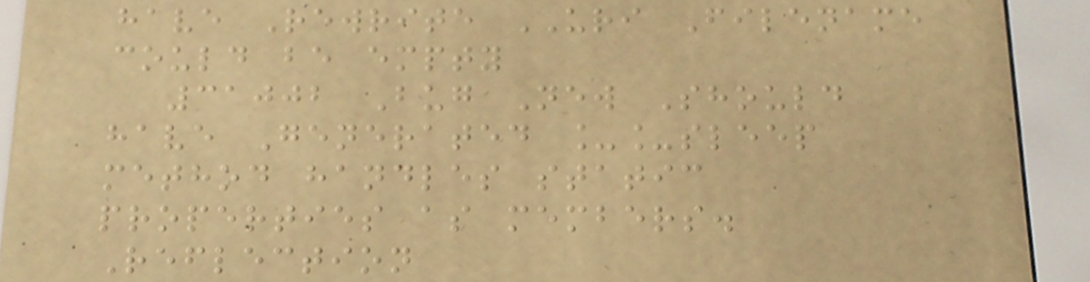have Rewrite URI Filename
could be empty
31002 Bug New Should
have Generated __sleep
method handles static
properties as members.
Reflection
